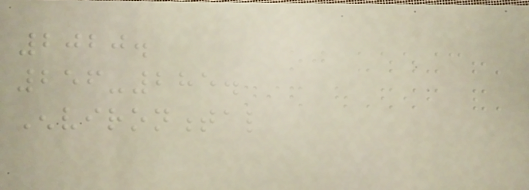2020.
256-285.
Environmental
